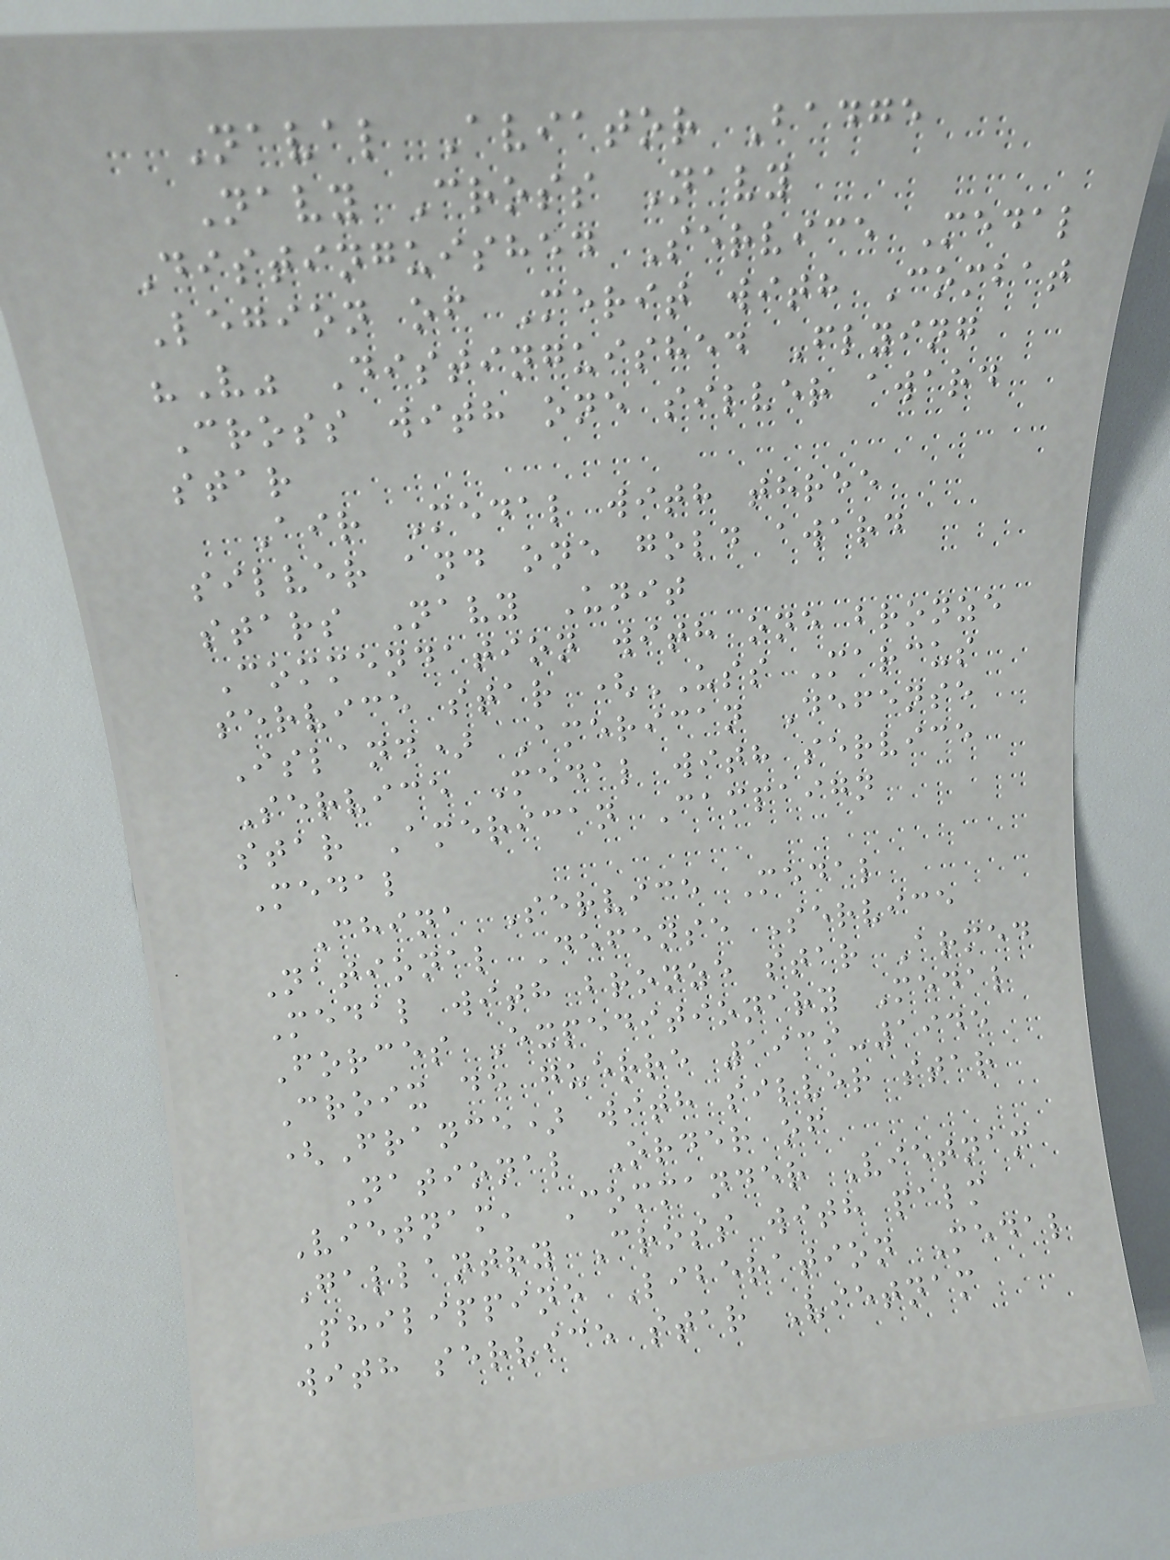Naval Aviator Badge
Navy Cross Navy
Distinguished Service Medal
Legion of Merit with Combat
"V" Distinguished Flying
Cross with one silver award
star
Air Medal with three
silver and one gold award
stars Navy Unit
Commendation with one bronze
service star (USS Marcus
Island) American Defense
Service Medal with service
star American Campaign
Medal
China Service Medal
National Defense Service
Medal with bronze star Armed
Forces Expeditionary Medal
Croix de guerre 1939-1945
(France) with silver star
National Order of
Vietnam, Commander Vietnam
Gallantry Cross with palm
Philippine Liberation Medal
with service star Vietnam
